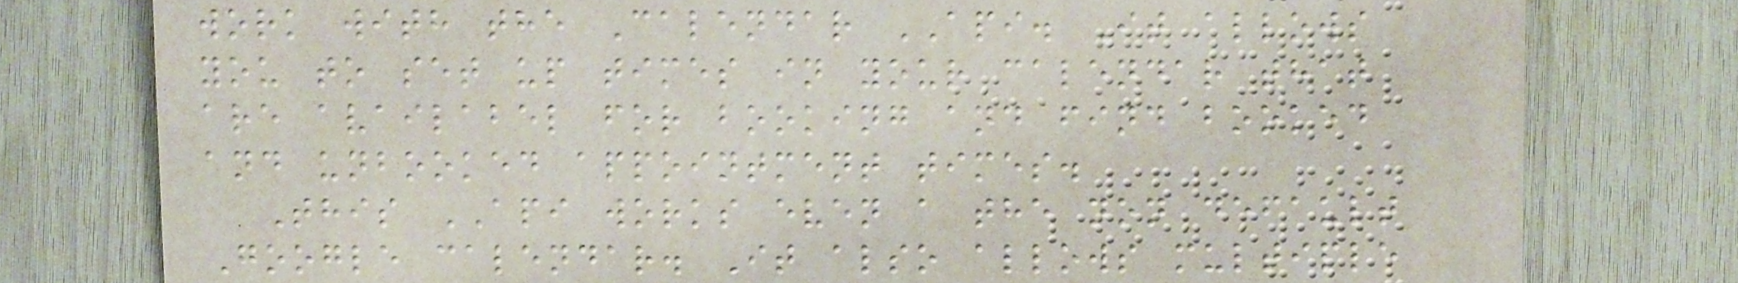work with the Calendar API. It allows
you to set up times in your calendar that
are availabel for booking and find booked
and unbooked appointment times.
This API works even a the non default
Google calendar. It also allows multiple
